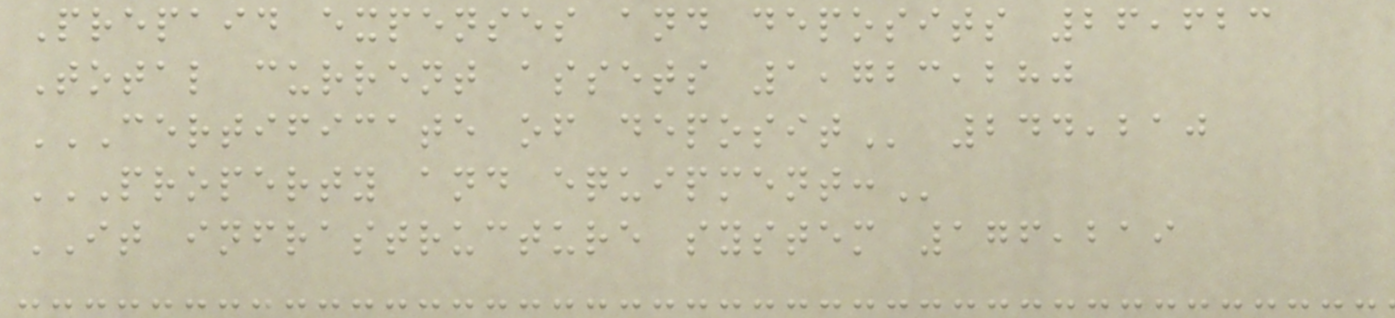Prepaid expenses and deposits 26,623
Total current assets 1,723,280
CERTIFICATE OF DEPOSIT 244,210
PROPERTY AND EQUIPMENT:
IT infrastructure system 176,219
